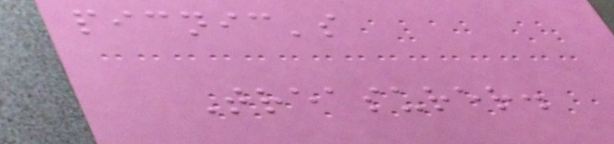picnic's
Treasurer.
